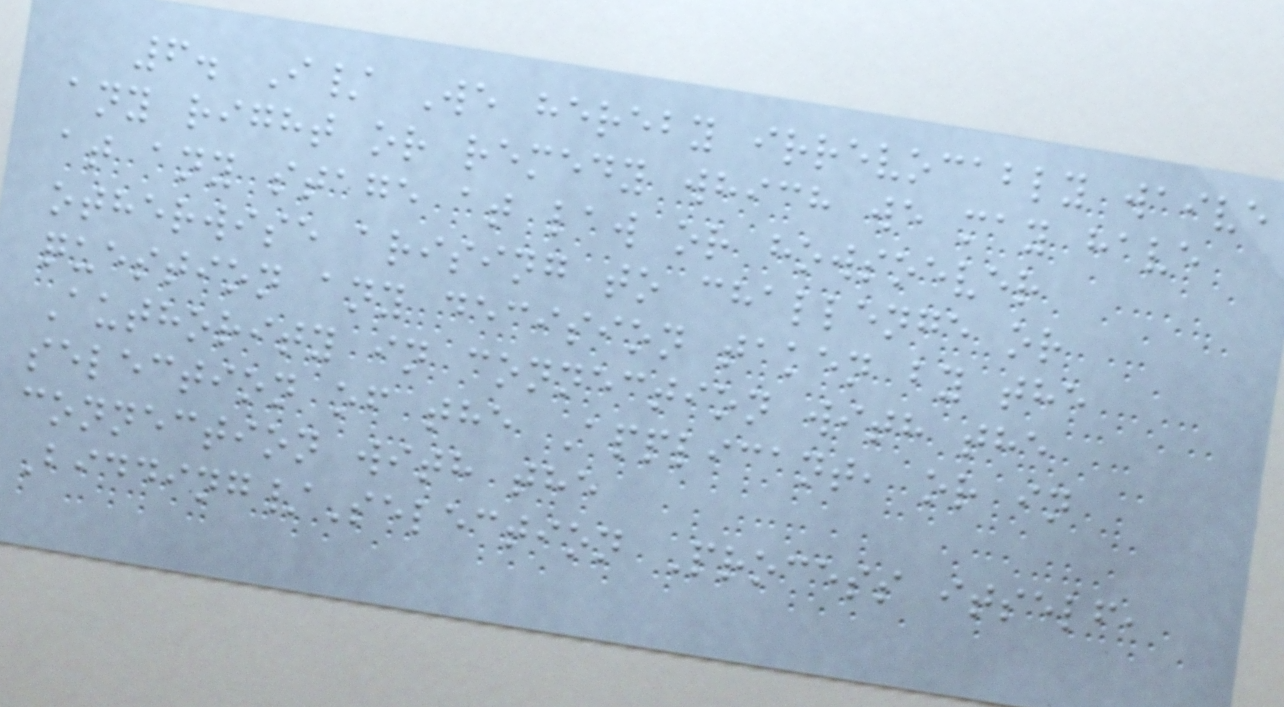6. I/ We hereby irrevocably waive
any right or remedy which we may have
at any stage at law or howsoever
otherwise arising to challenge or
question any decision taken by the
Authority in connection with the
selection of the Applicant, or in
connection with the
Bidding/Selection Process itself,
